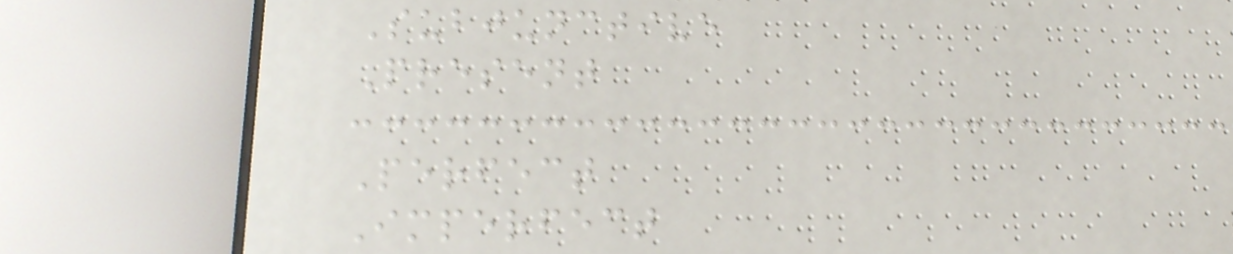Subjunctive
Present
Perfect
Imperfect
